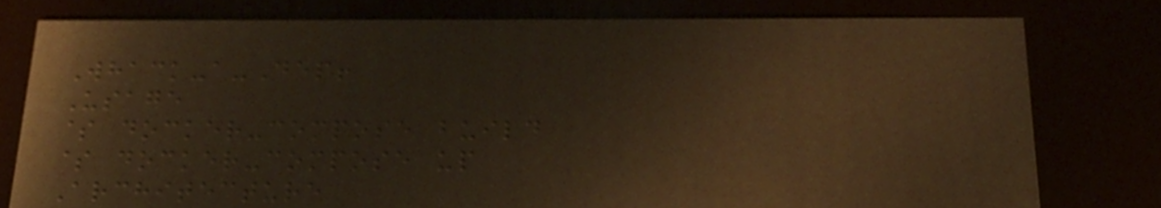Whack-a-Dep!
Usage
$ docker-compose build
$ docker-compose up
Architecture
